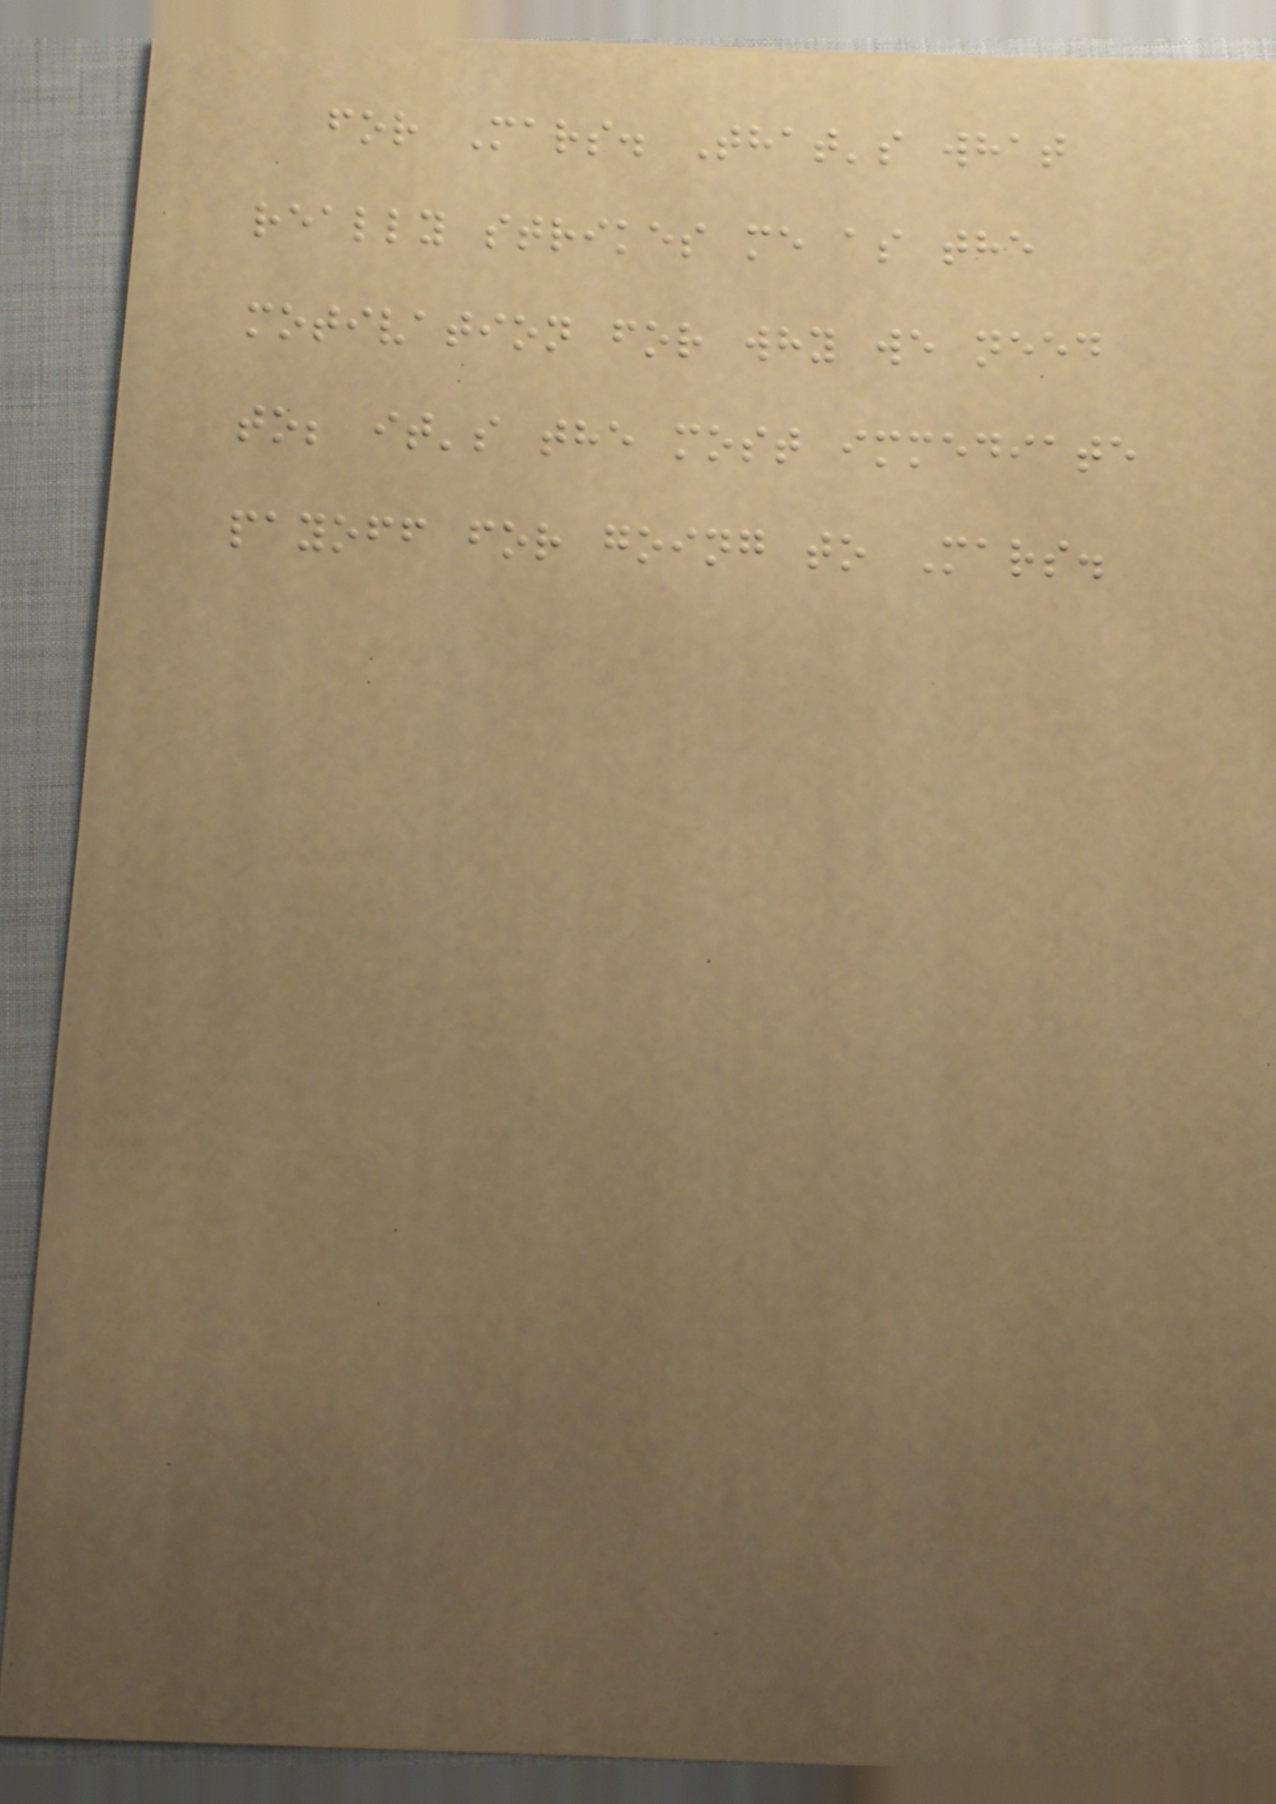for Mars. That's what
really strikes me as the
motivation for why we need
to; it's the most immediate
payoff for going to Mars.
